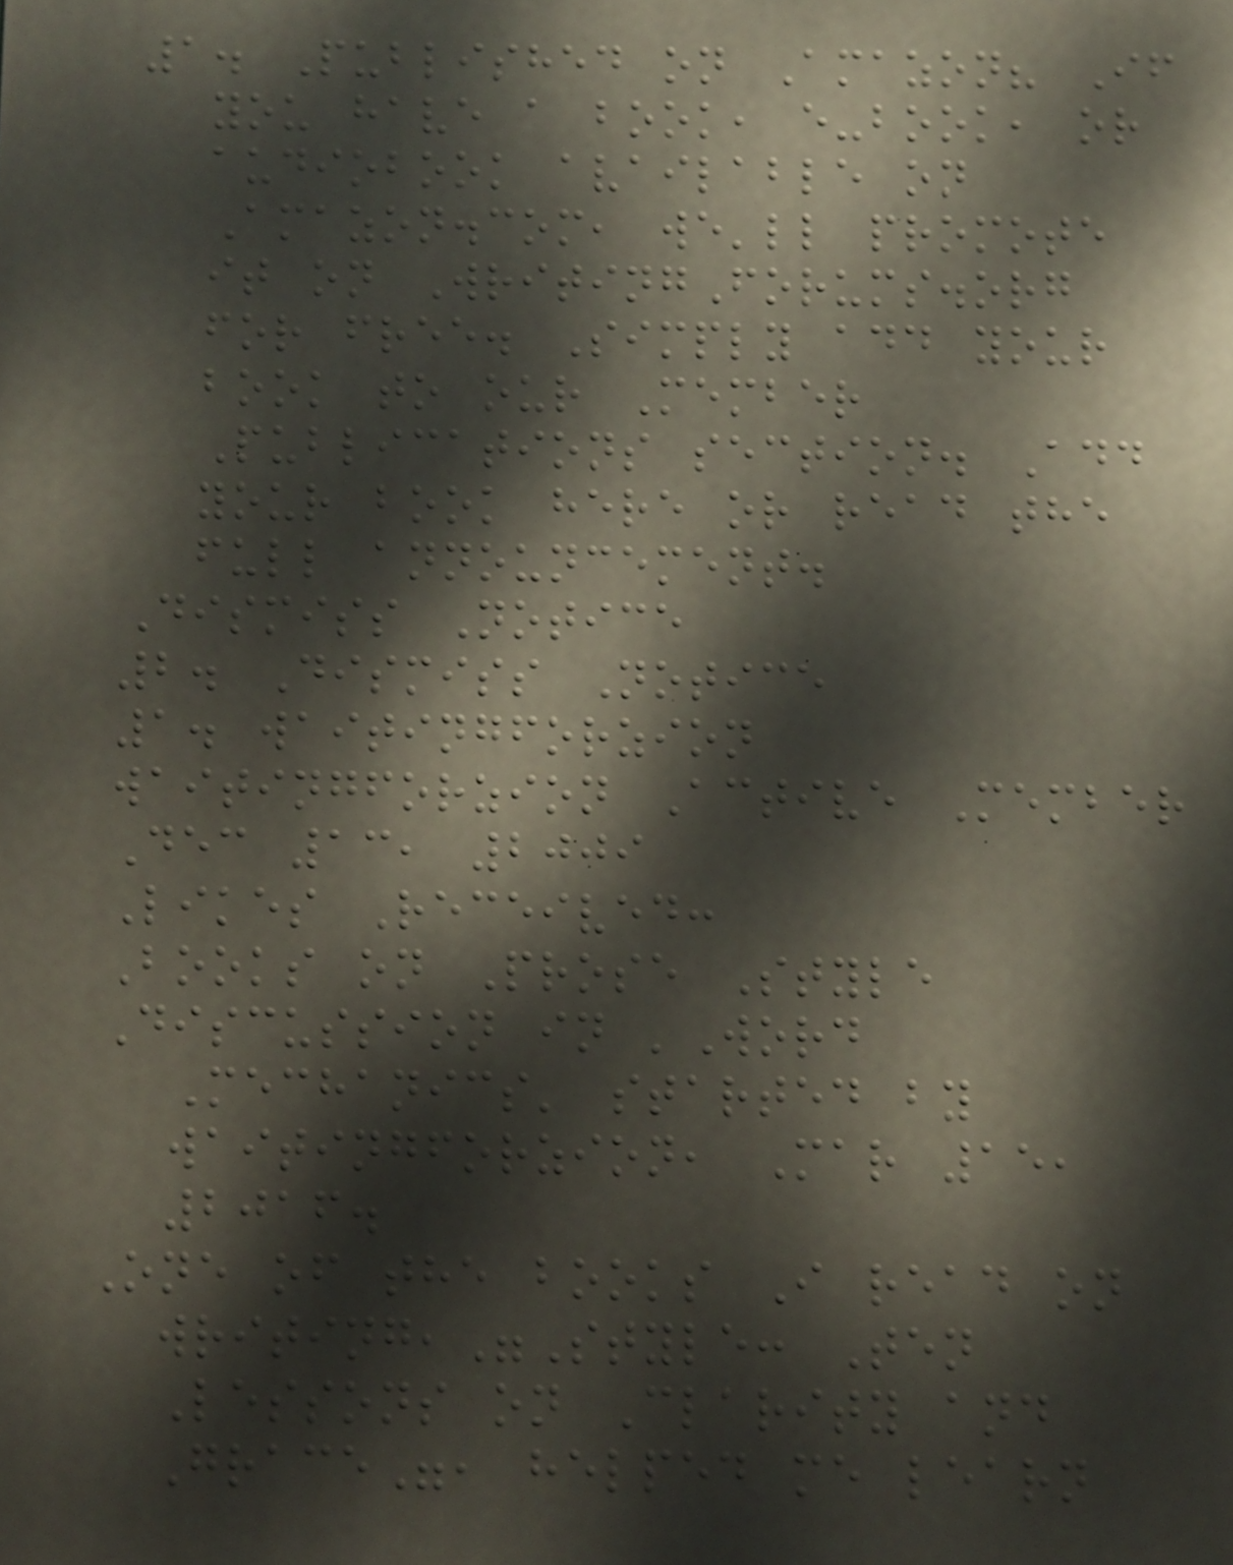1. Published on Amazon? If
you have a book, e-book, or
audiobook available on
Amazon.com, we'll promote
it on WritingForums.org
for free. Simply add your
book to our Member
Publications section. Add
your book here or read the
full announcement.
Dismiss Notice
2. Dismiss Notice
1. waitingforzion
waitingforzion Active Member
Dec 13, 2009
Likes Received:
Books on Prose Style
Discussion in 'Word
Mechanics' started by
waitingforzion, Mar 15,
2016.
One of the books I read on
writing,"Style: Ten
Lessons on Clarity and
Grace", helped me learn
